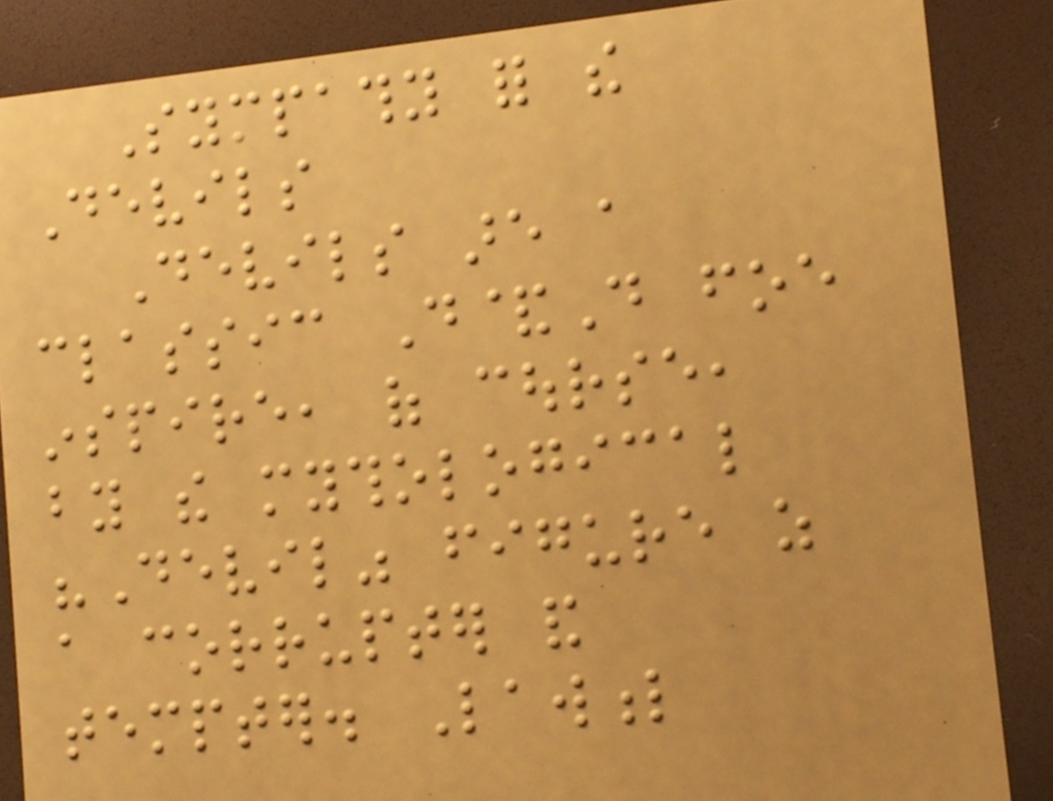Sympathy for the
Devils
Devils are a
classic D&D foe
inspire, of course,
by the mythological
"Devil" figure as
a corrupter and
tempter. Lawful
